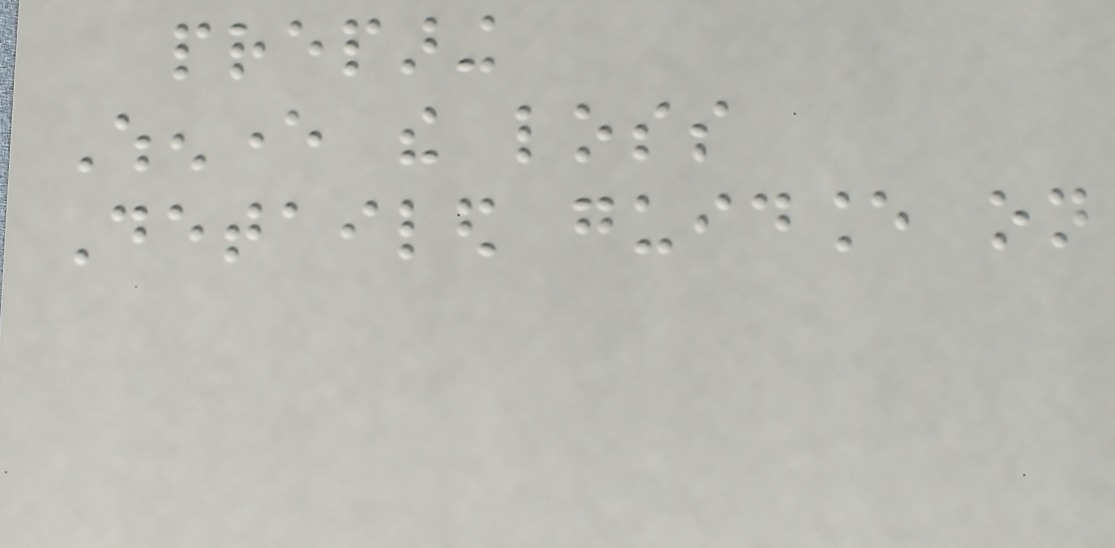preparing
Whenever the loss
Detailed guidance on
